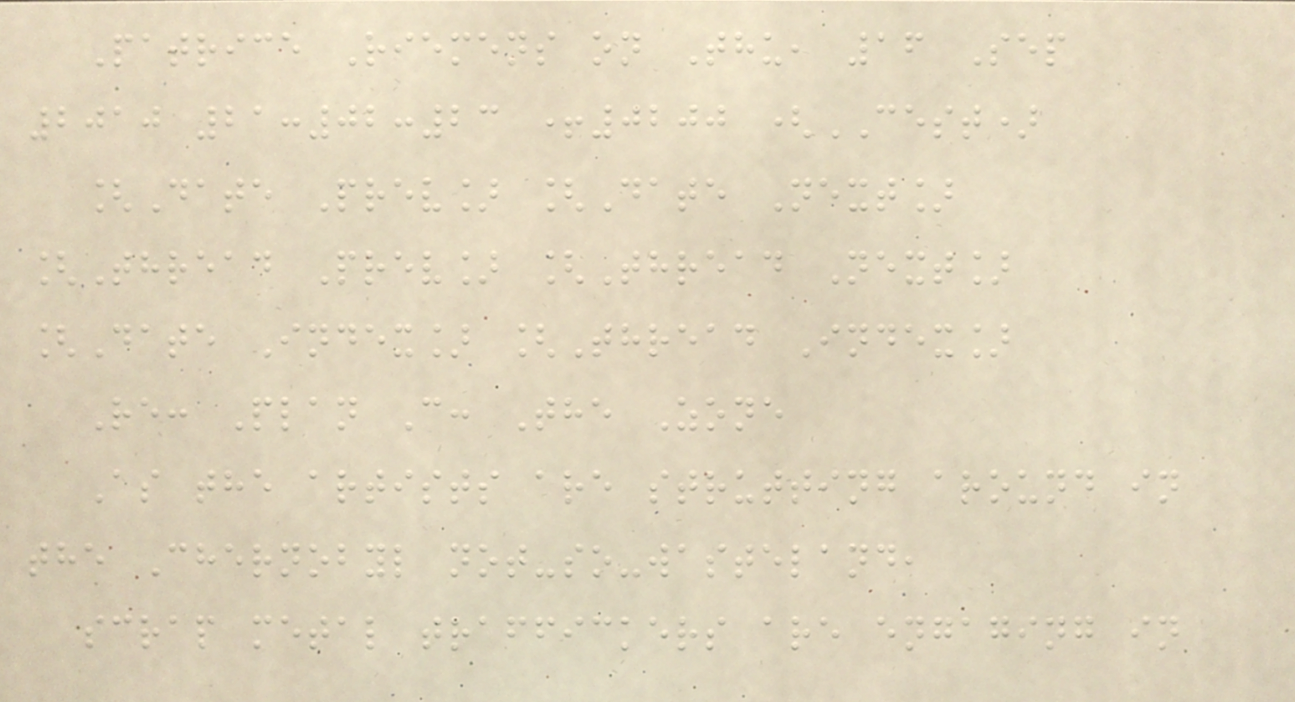Patrice Riemens on Thu, 16 Sep
2010 21:02:23 +0200 (CEST)
[Date Prev] [Date Next]
[Thread Prev] [Thread Next]
[Date Index] [Thread Index]
Re: Plan C: The Zone
As the artists are strutting around in
the Chernobyl not-so-wasteland,
scrap metal traffickers are engaging in
